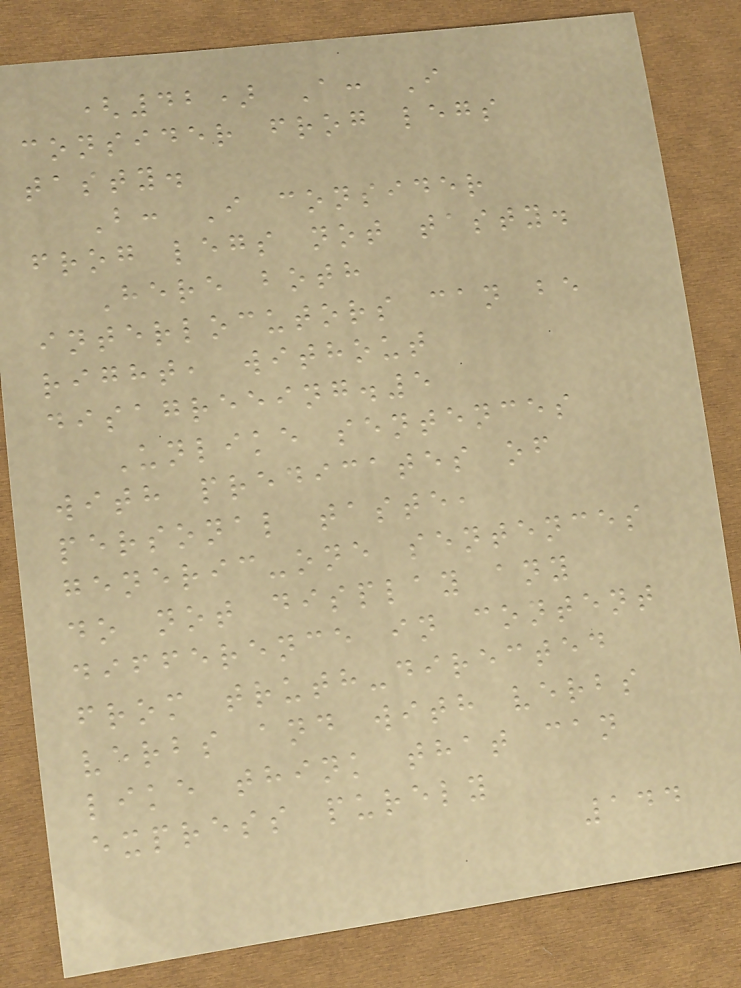(42) A: I
consider frog legs
tasty.
B: I consider
frog legs not tasty.
Here both
interlocutors can be
right, without
disagreeing.5
Unlike sentences
with predicates of
personal taste,
generic-one sentences
do not display any
difference in content
from truth-directed
verbs and with verbs
like think that can
express purely
144
